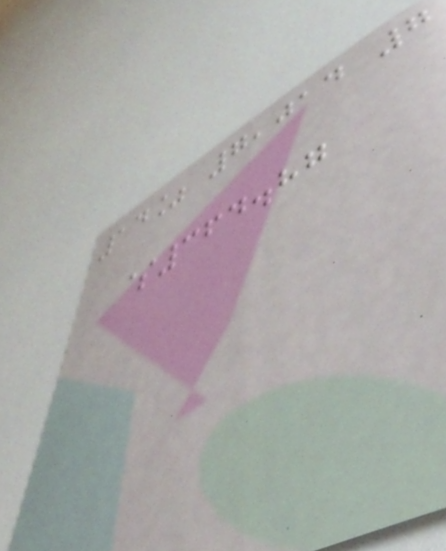14% 7,014 7
$364.87
